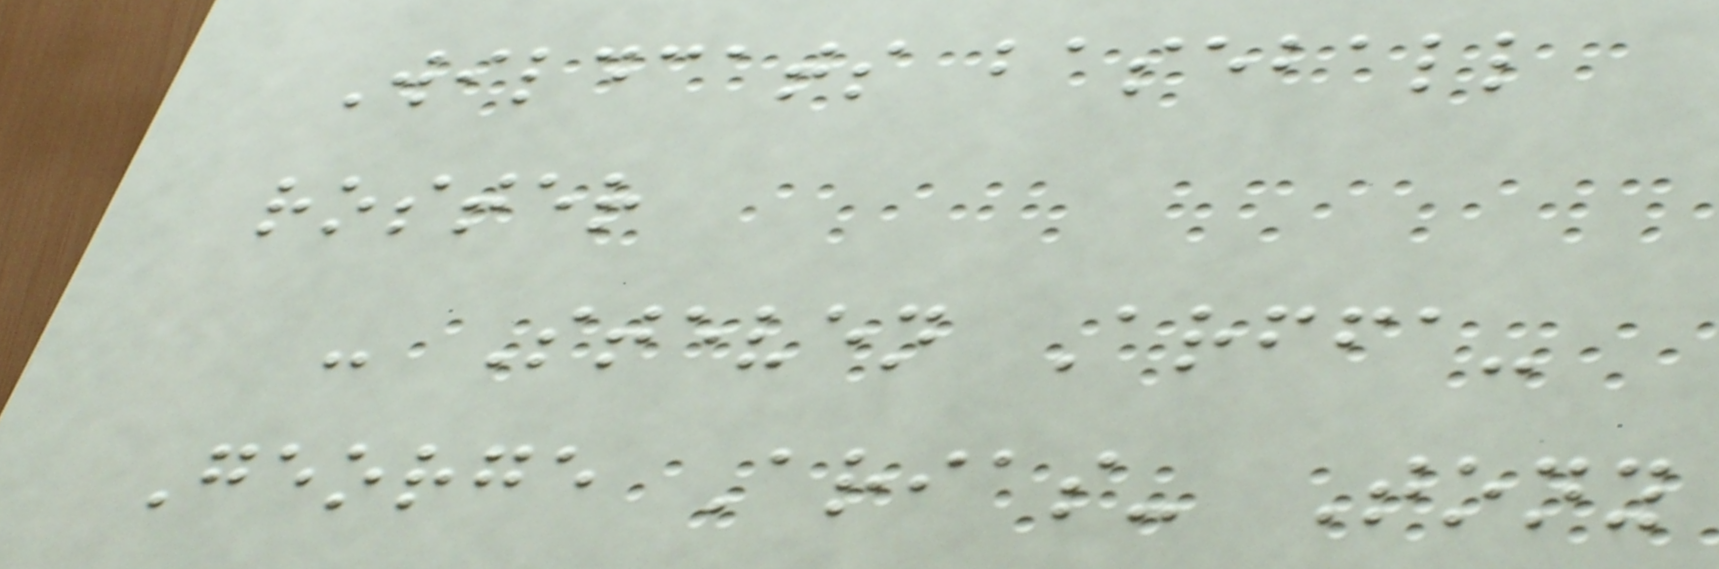Wildcats baseball
roster
- Steven Arffa-
George Arias- Tony
